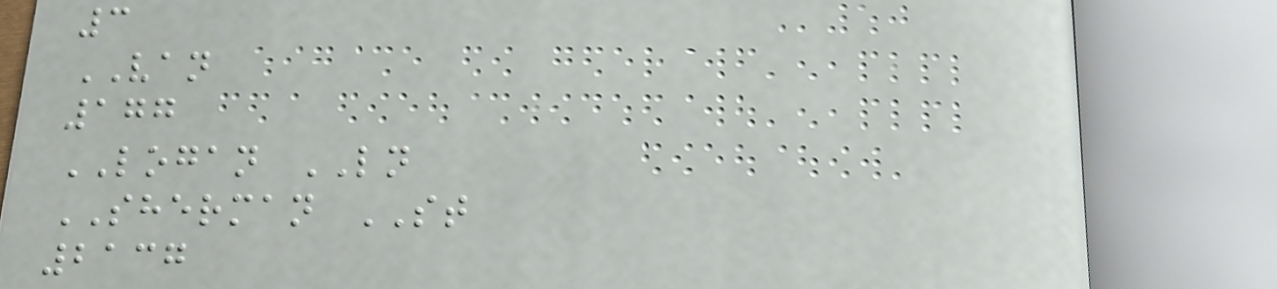3
VAN
177
LOGAN LN
SHERMAN ST
2137
